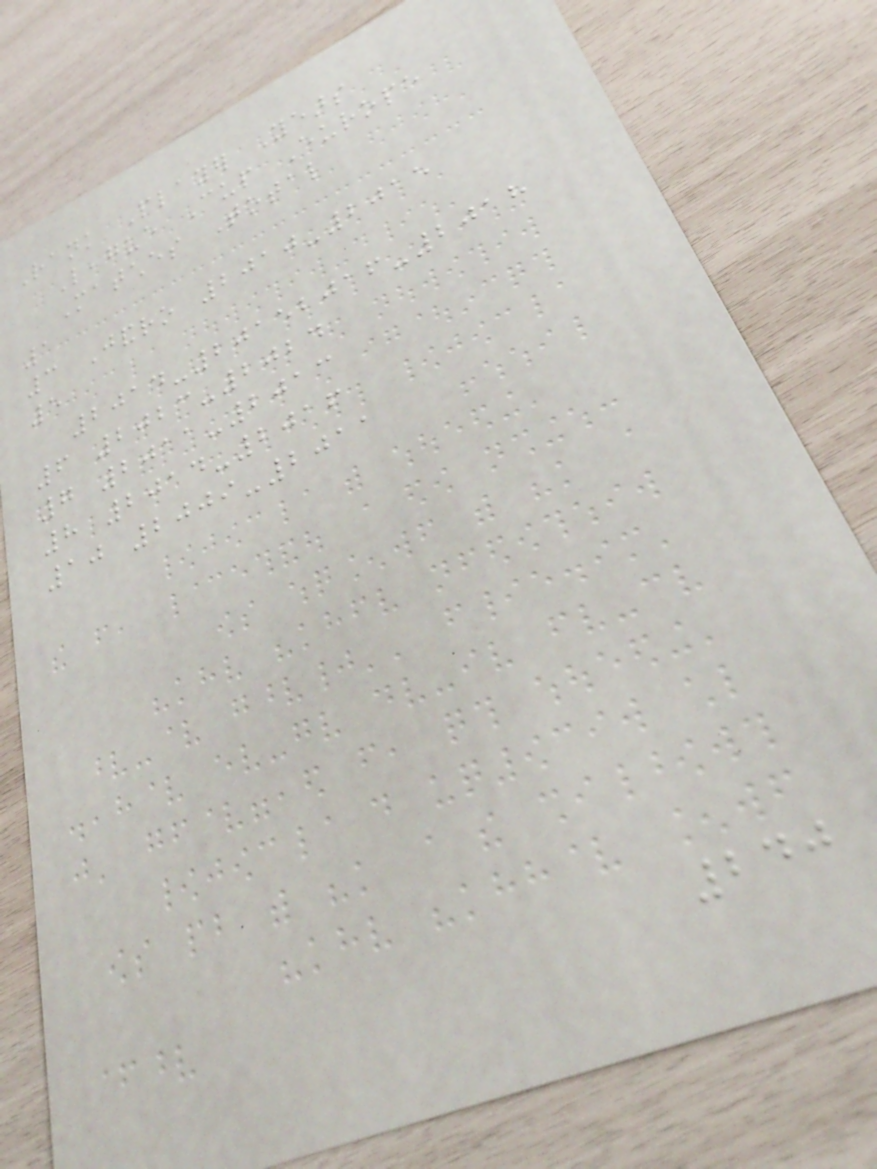Rank Player Years
League Cup Europe
Matches Total
1
3 Jandro 2010-2015
5
2014-20152016-2018
6 2023-2024
7 2011-2013
8 2014-2016
10 2009-2011
240
